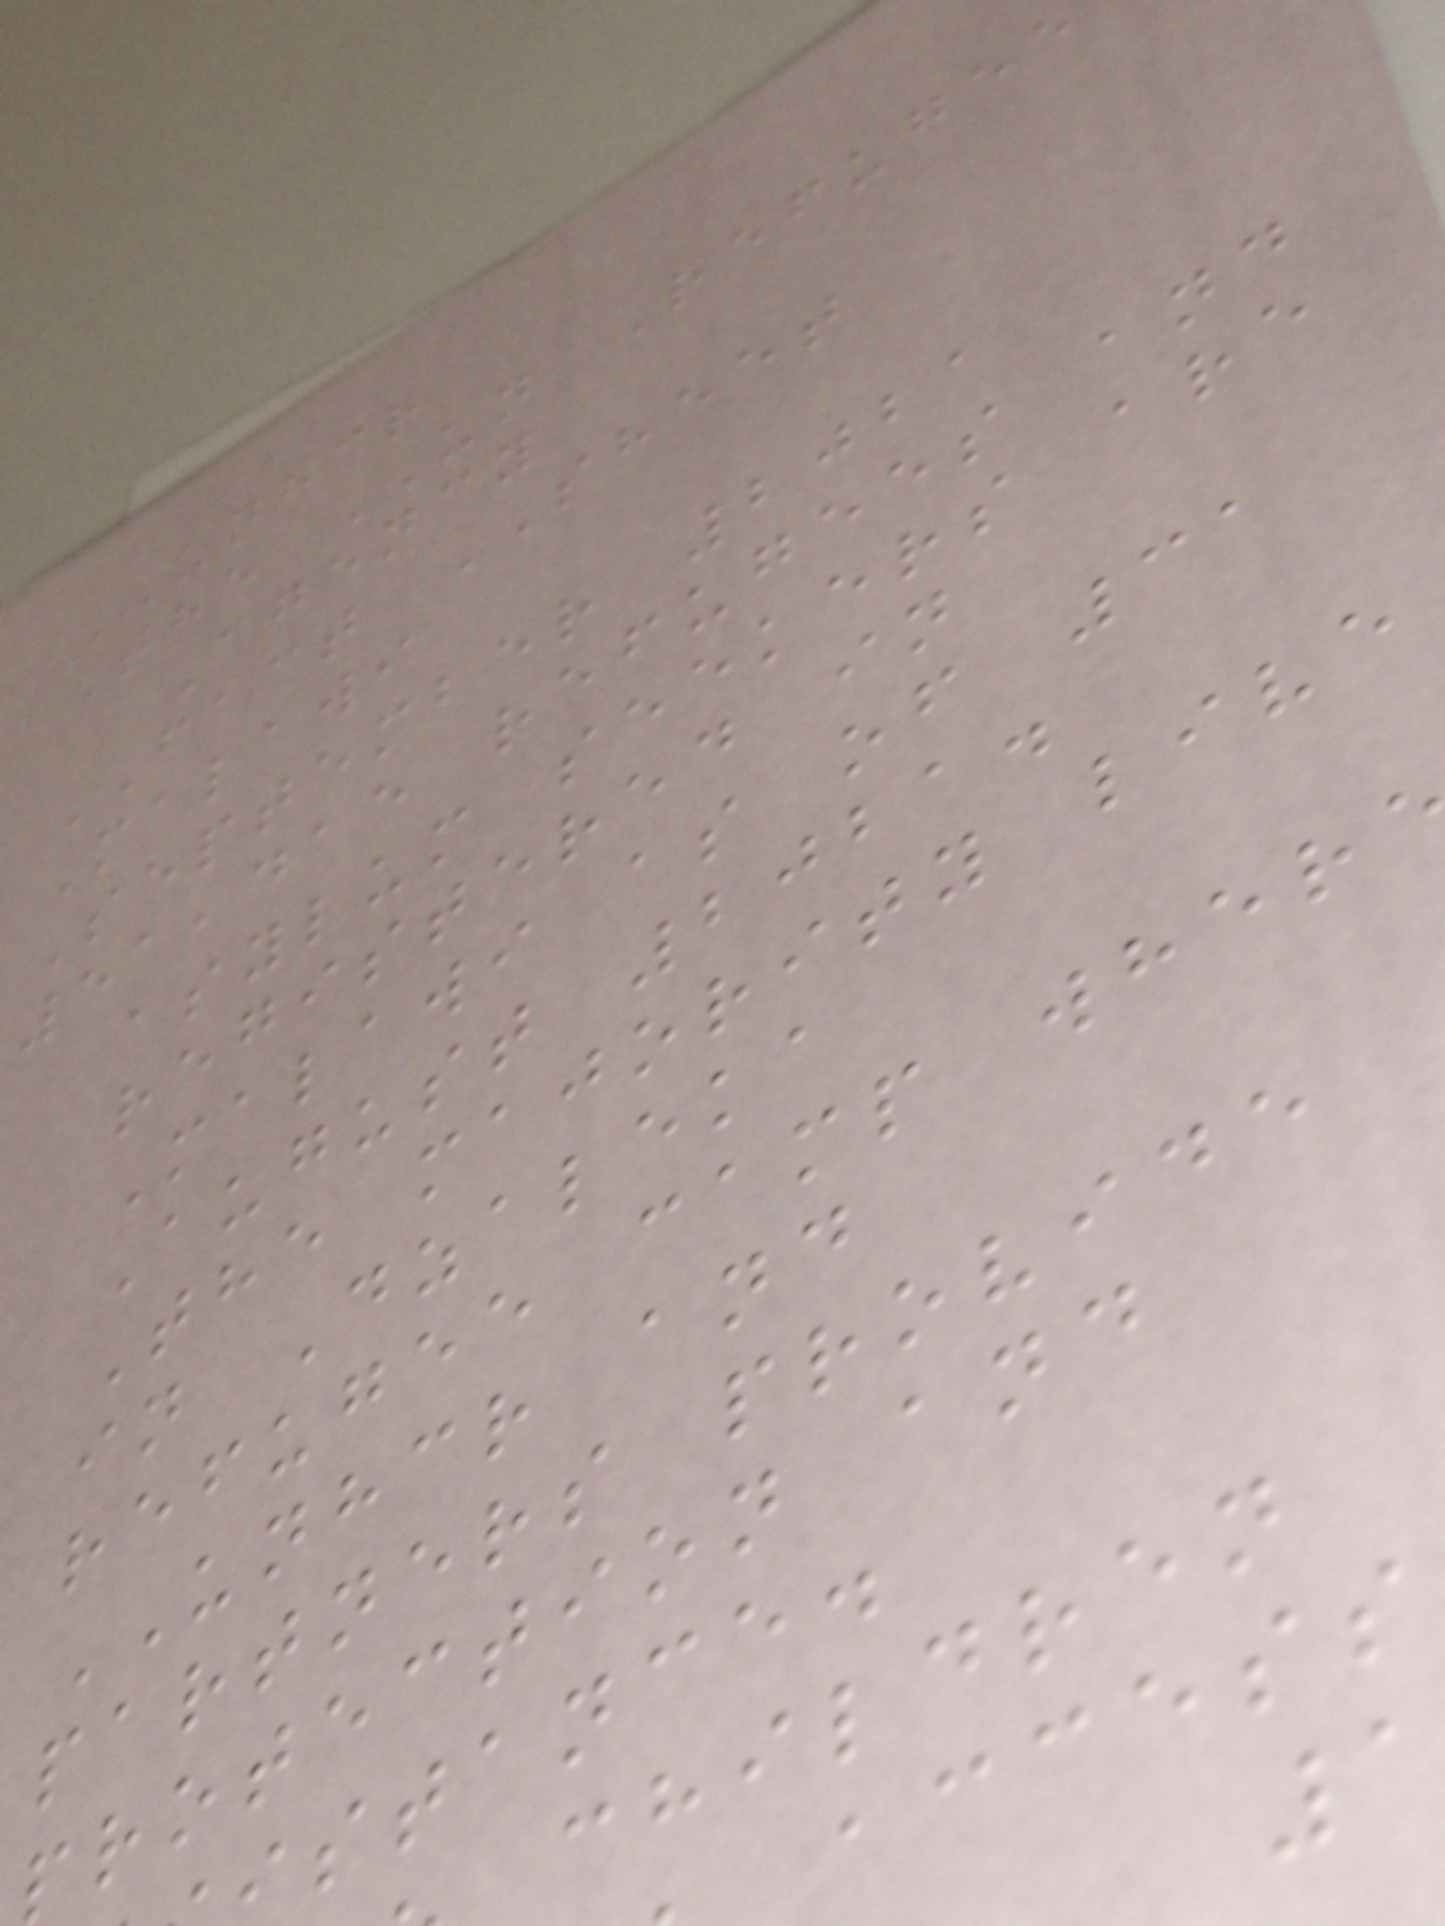UNHCR
The UN Refugee
Agency
FACT SHEET
Malawi
September 2021
51,415 refugees and
asylum seekers are
registered in
Malawi as of 31
August 2021.
The majority live
in Dzaleka
refugee camp wher
UNHCR and
partners provide
rotection and
stance.
children
access
